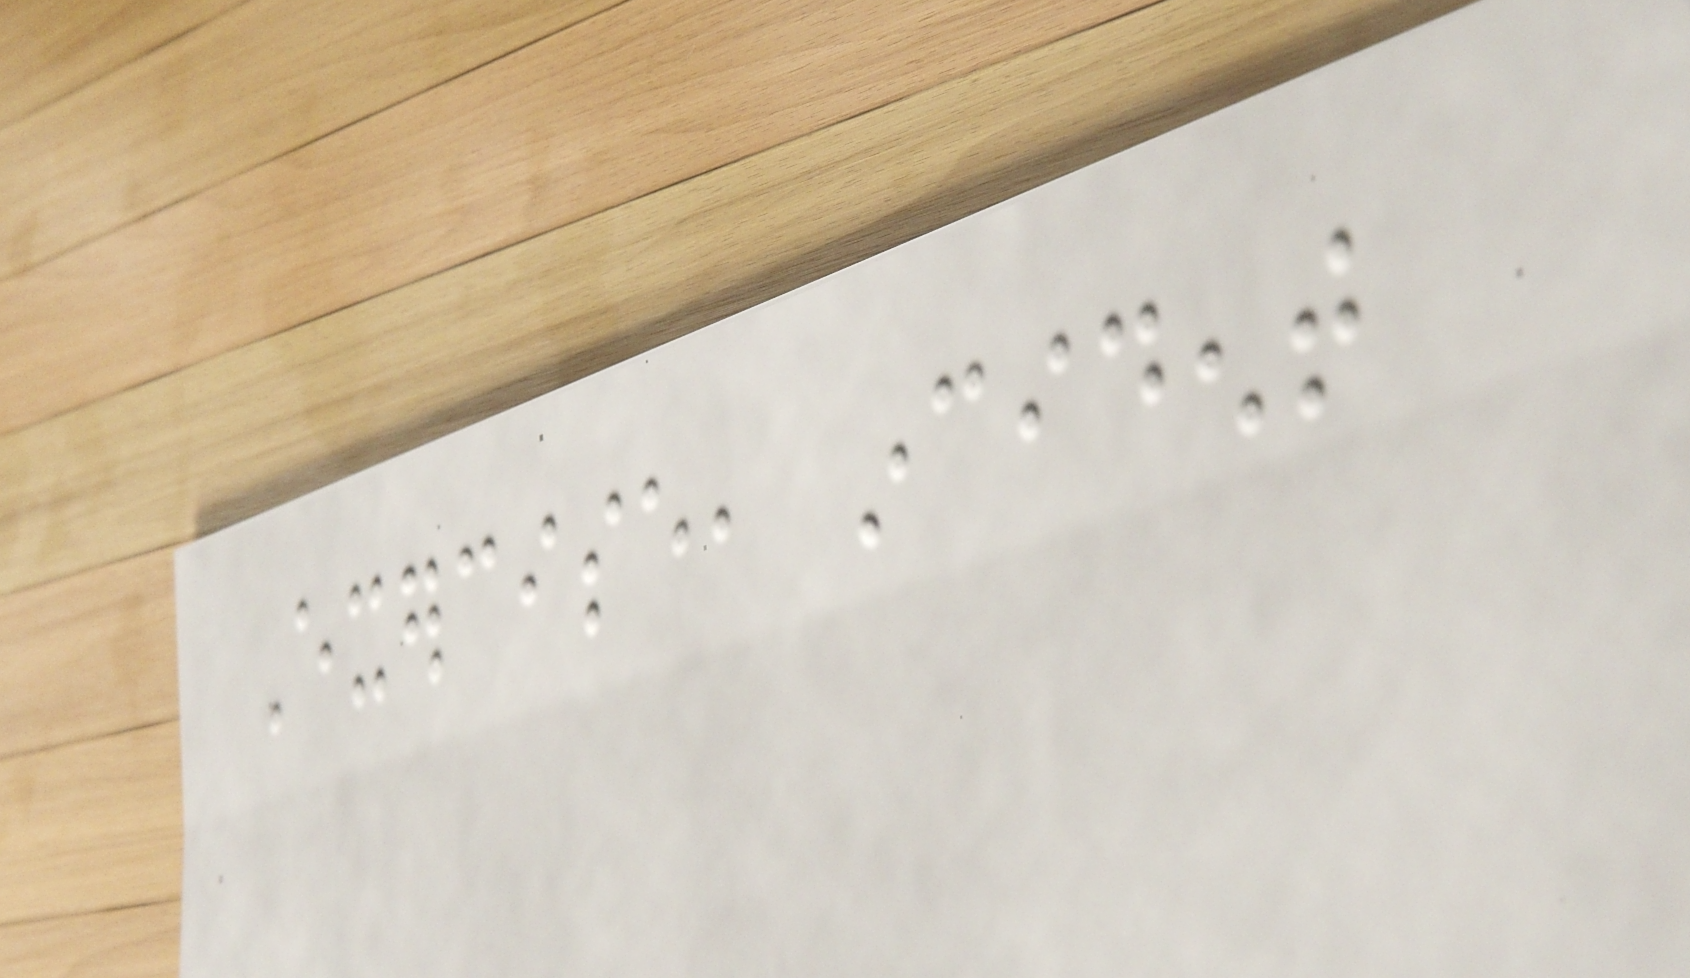Exercise, incident
